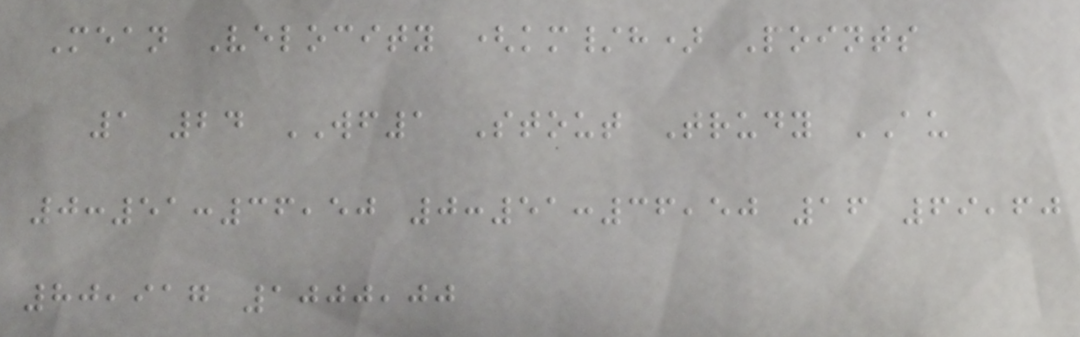Mean Velocity (km/h) Points
1 24 WF1 Stout Trudy AU
0:51:36,50 0:51:36,50 16 69,60
80,917 1000,00
